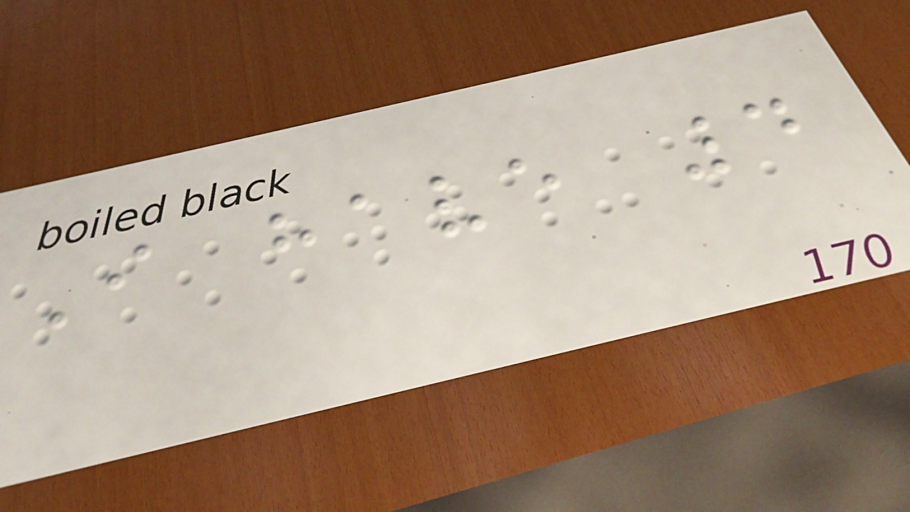I have 4
